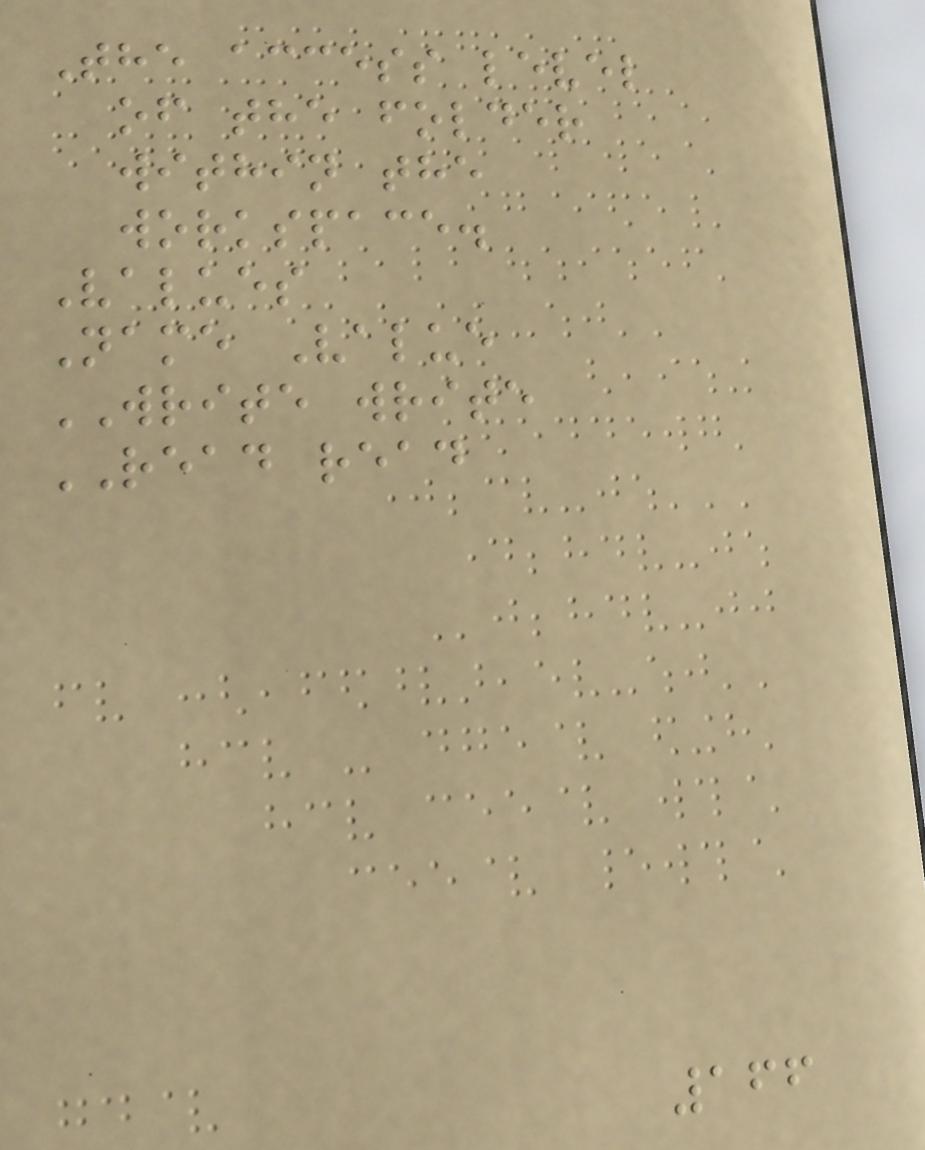The access level
of the folder
within the
workspace.
Values
Name Value
WRITE write
READ read
166
